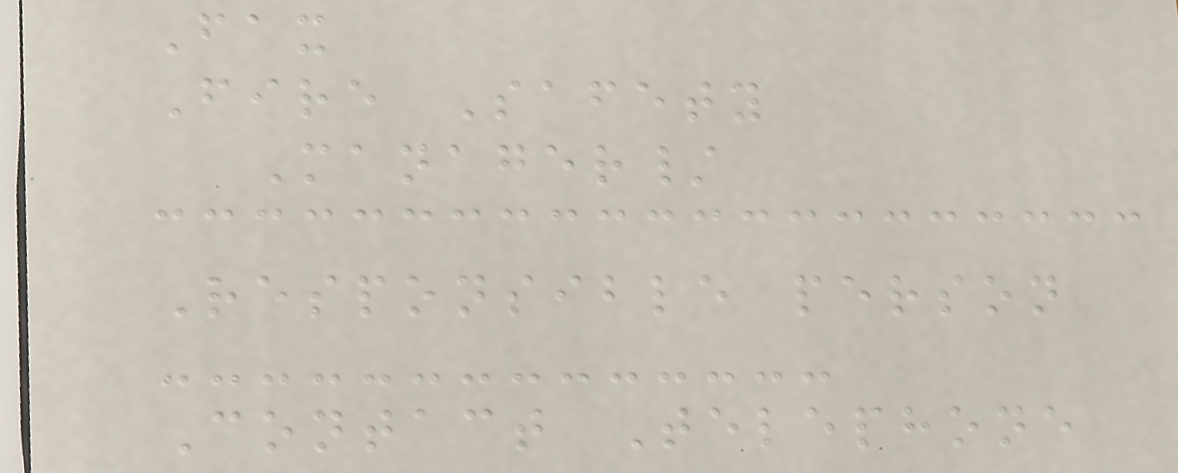Fax
Fire Safety
Manager/
Responsible person
Contact Telephone
